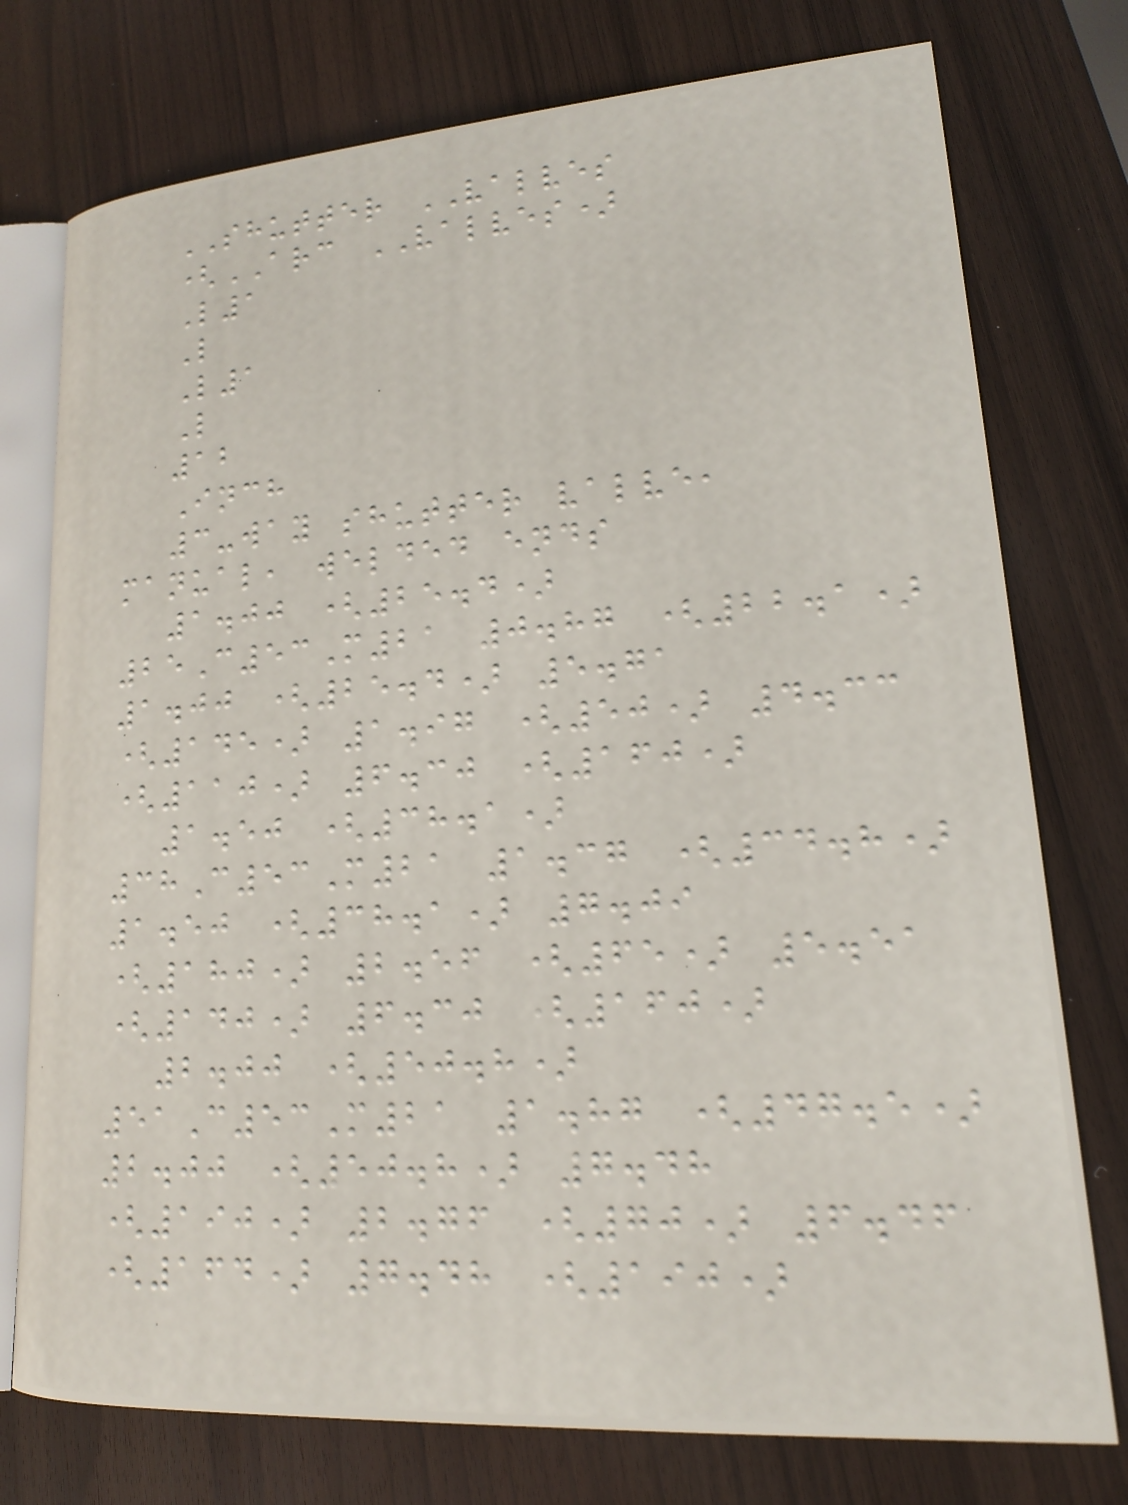SHUTTER VALVES
(ARC VALVES)
L1
L
L1
L
12
Inch
3-way shutter valve,
manual, welded ends
1.00 (25.4)
25C53M21 0.87 (22.1)
1.00 (25.4) 5.71
(145) 1.97 (50) 4.33
(110) 6.30 (160)
1.50 (38.1)
38C53M21 1.37 (34.8)
1.50 (38.1) 7.09
(180) 2.56 (65) 5.51
(140) 6.30 (160)
2.00 (50.8)
51C53M21 1.87 (47.5)
2.00 (50.8) 7.48
(190) 2.76 (70) 6.46
(164) 7.48 (190)
